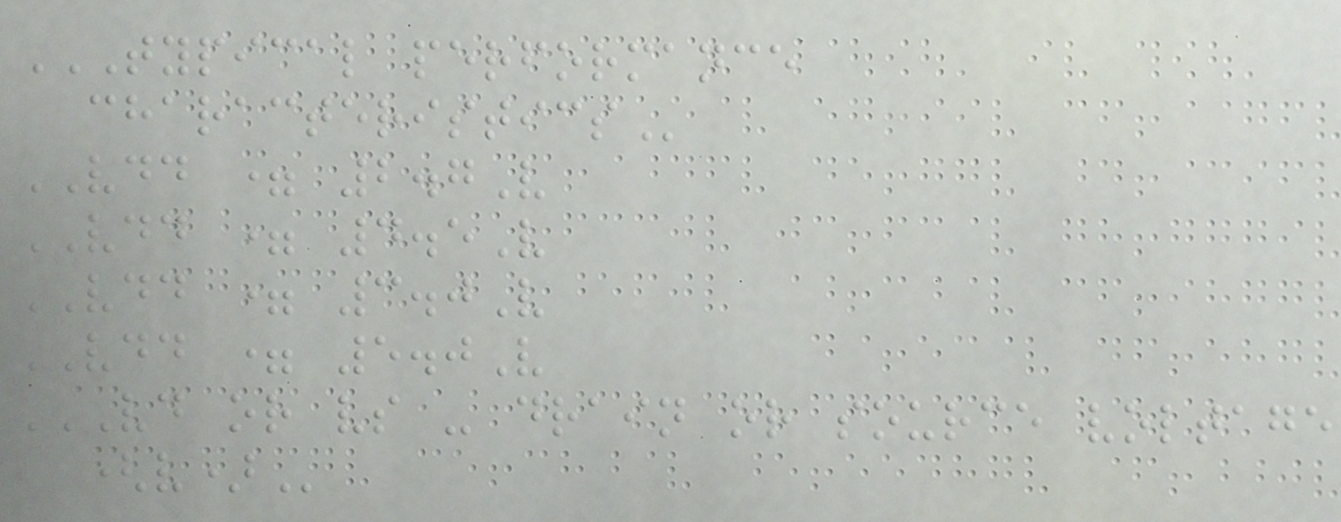TYPICAL PERFORMANCE
CHARACTERISTICS
VDD = 2.7V
VDD = 4.5V
VDD = 3.0V
VDD = 5.0V
VD OR VS - DRAIN OR SOURCE VOLTAGE
(V)
